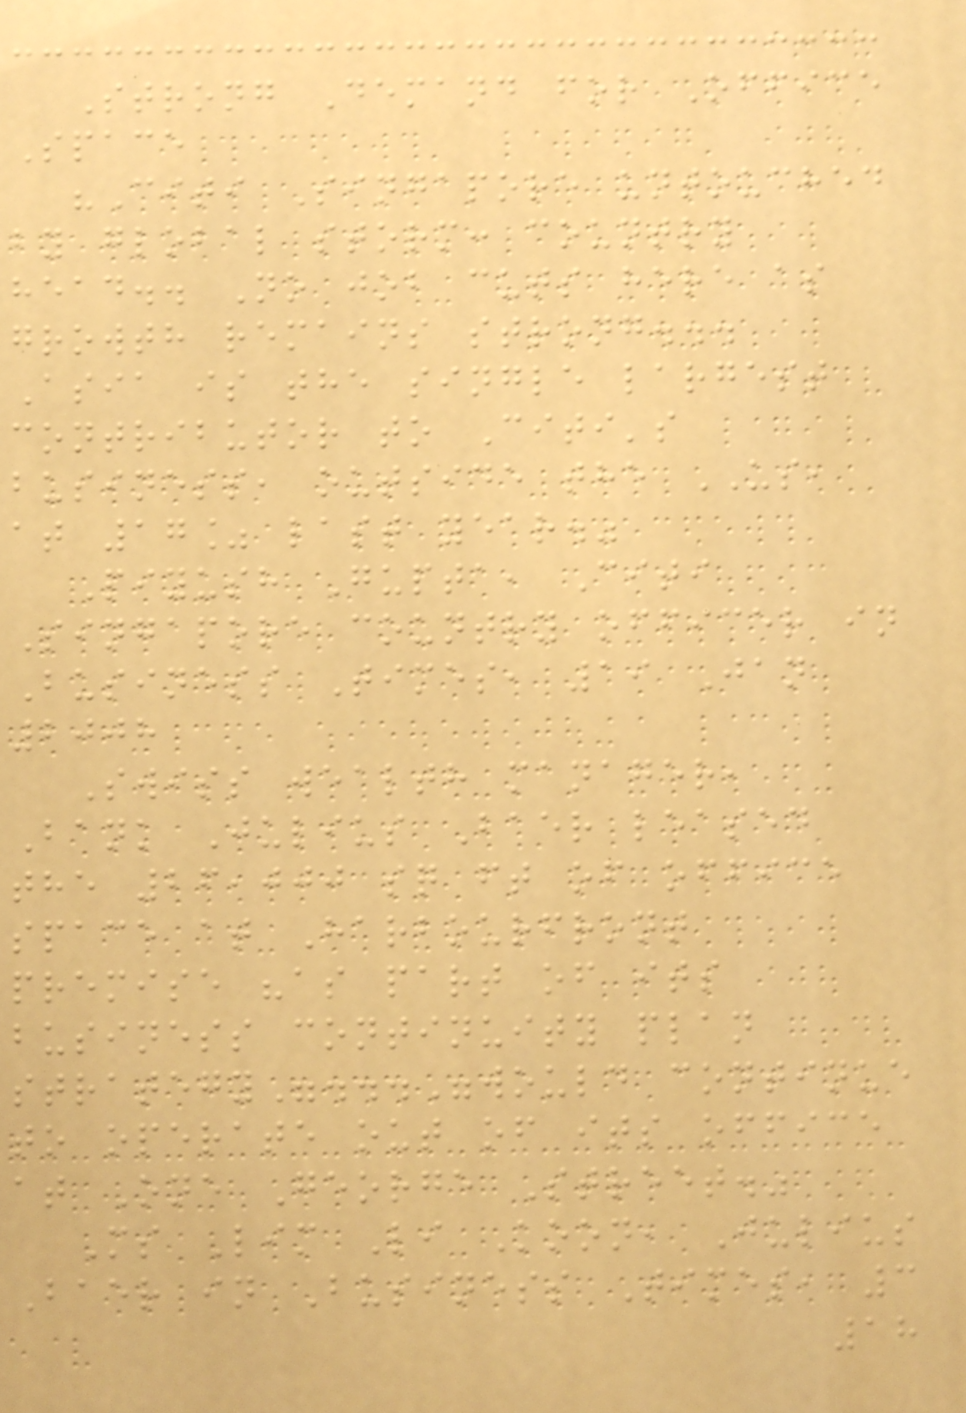Strong Demand for Office
Space
"Citi Singapore untouched
by global storm: country
head.. No job cuts here as
growth remains strong...
Asia is the single largest
contributor to Citi's
business, outside the US,
at 17% last year."
Piyush Gupta, Citi
Singapore country officer in
Business Times, 19 Jan
2008
Swiss wealth manager,
Bank Julius Baer leased
the 26,000 sq ft of office
space at Harbourfront
premise "as part of its
business continuity plan
strategy"..."would continue
to operate out of its office
at One George Street."
Ms Lim Li Koon, Julius
Baer in Business Times, 3
18
